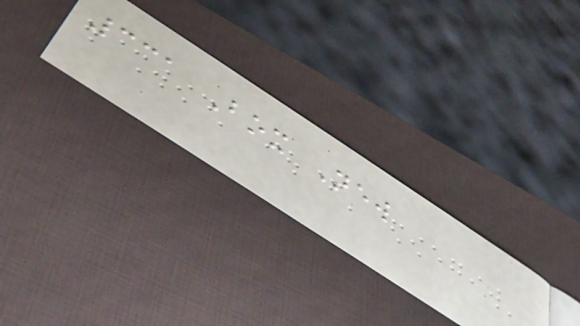331 Box New
